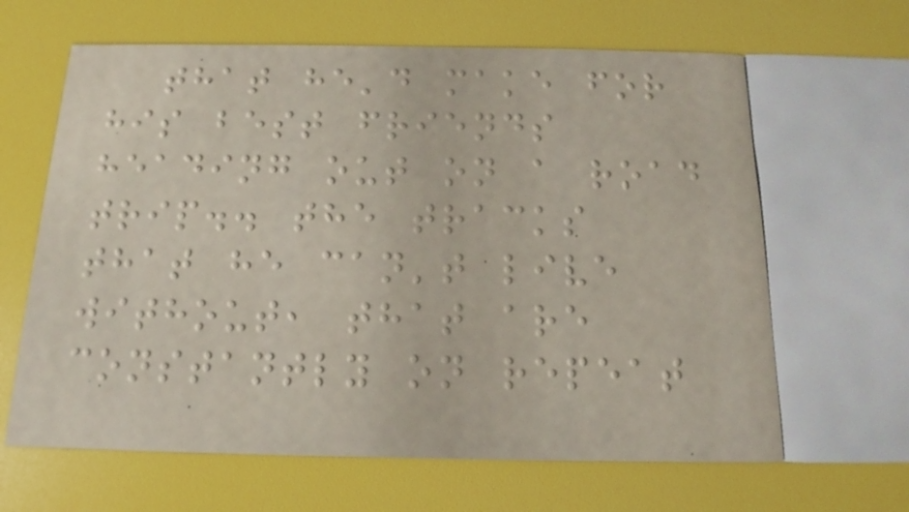that he'd make for
his best friends
heading out on a road
trip.. the tracks
that he can't live
without, that are
constantly on repeat
